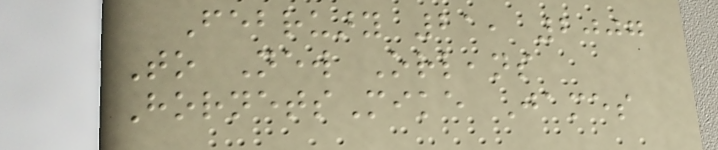February 21, 2007
To New Orleans
HornetsMike James
